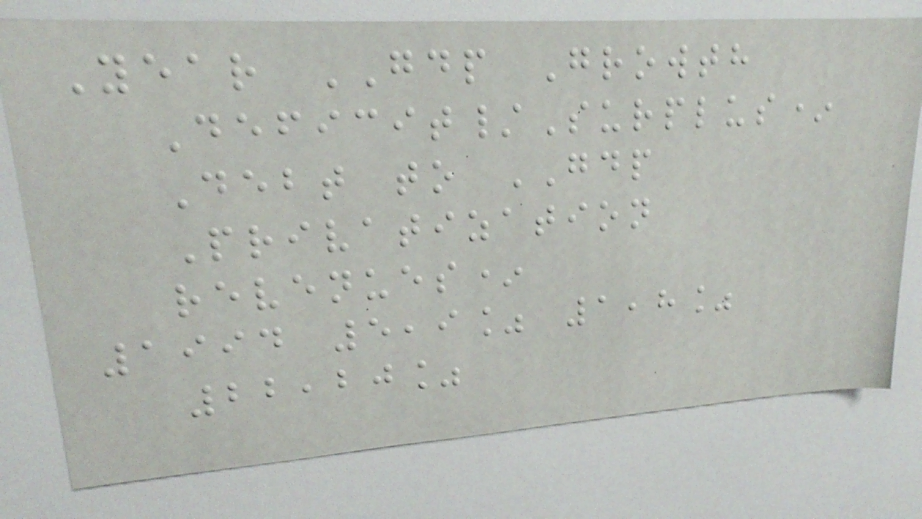Year GDP Growth
Deficit/Surplus*
Debt to GDP
Privatization
revenues*
1994 5,9% 1,8%
22,20%
